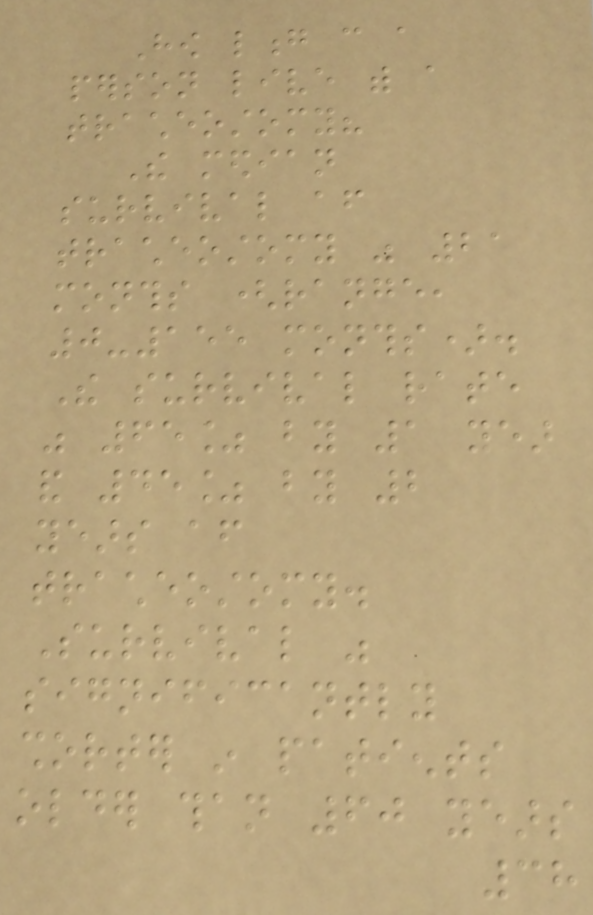How long can a
person live with a
tracheostomy?
The median
survival after
tracheostomy was 21
months (range,
0-155 months).
The survival rate
was 65% by 1 year
and 45% by 2
years after
tracheostomy.
Survival was
significantly
shorter in patients
older than 60 years
38
